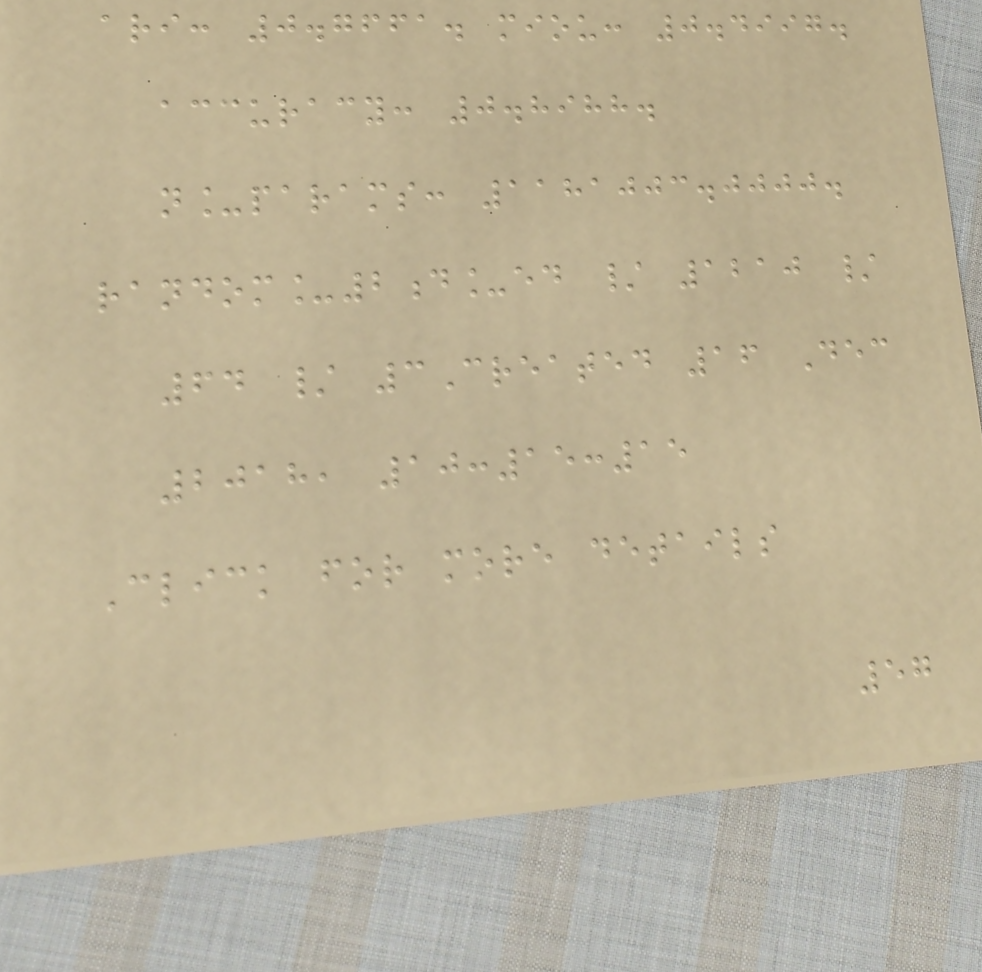ari: 0.7661. miou: 0.4997.
accuracy: 0.8988.
n_params: 1181003.0000.
random_2d_ed / 1210 /
64 / 3Created 16 Dec
2018, 10:15:15
Click for more details
57
